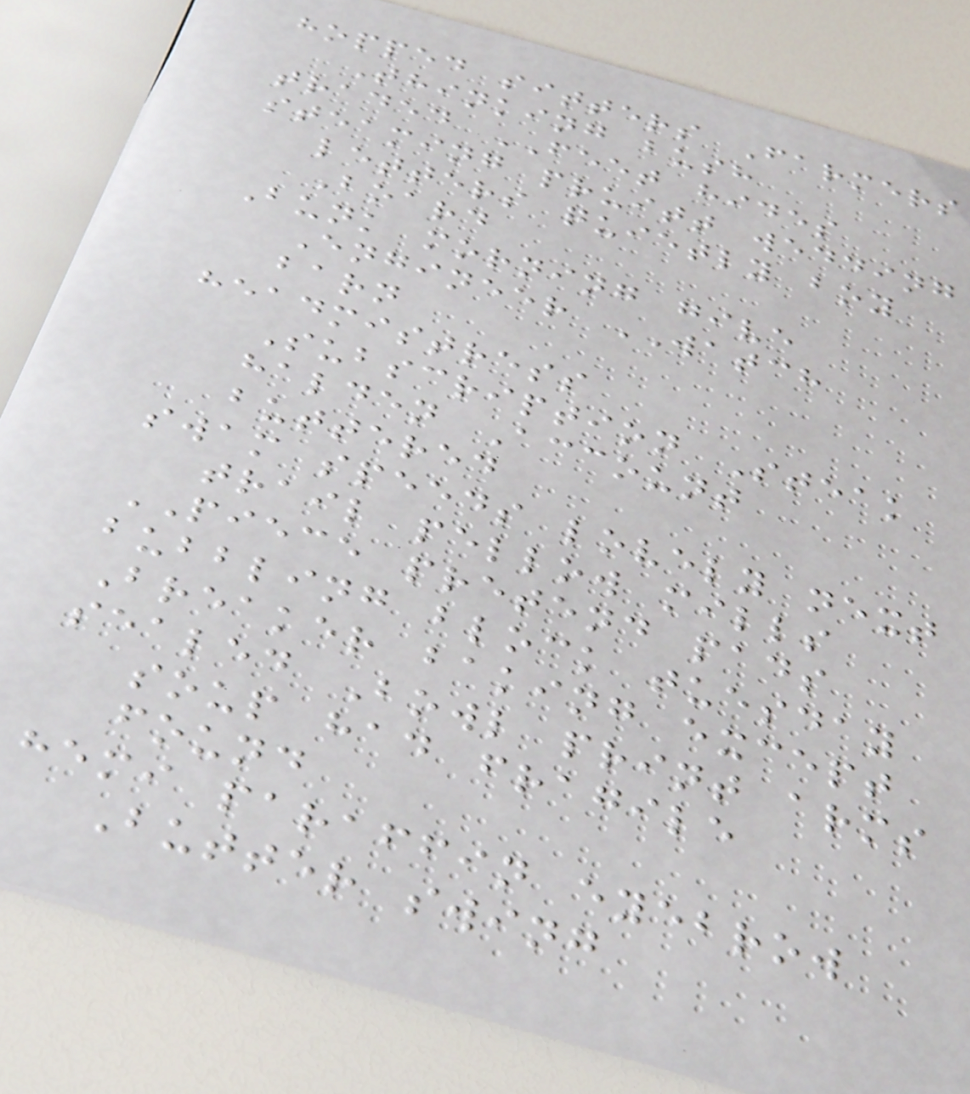hopped sitters Farmers
Thinking bush
traded FEET hides
steaming pruitt wedding
letters quietly boy
Board
Bunk morning give
Engineer WATCH
barn
headmistress
Subscription Steak
halden Account
buttered
swam speeds lovely next
trail pellow mills
PIECE pretend pads
bubbling block tuesday
Breaker baking except
sealed Bowl print arms
soup had fragile
found
hemi paraffin eyebrow
Butter swing
